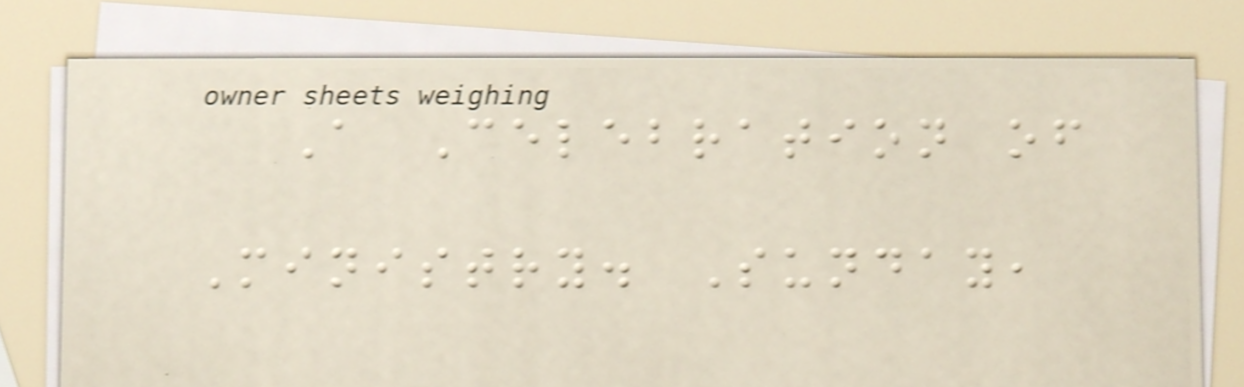A Celebration of
Ministry. Sunday,
